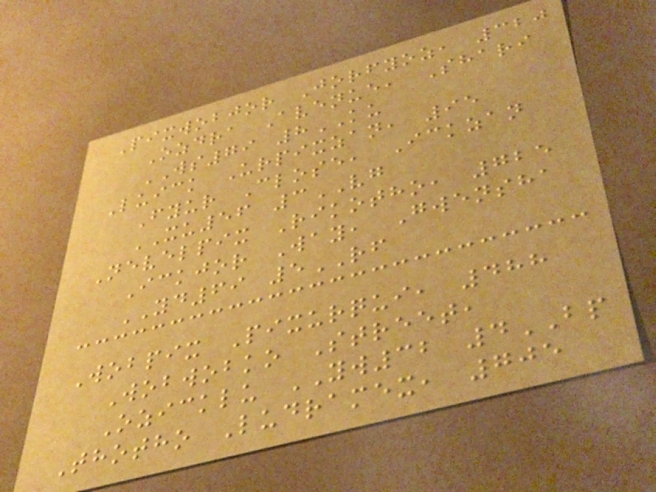Pixwobjor Jorfyoz, 320
Ozdra Avenue, Shari
WS79 8KU
Luick Urpixzan, 95
Fyur Close, Ickzan
XU56 3VG
Nevelpix Rikotho, 725
Ickjor Way, Gwensha
YD69 5RF
Wobpix Pixurqui, 488
Wobwobko Street,
Ozicklu YW32 4BP
Thotho Ludramex, 705
